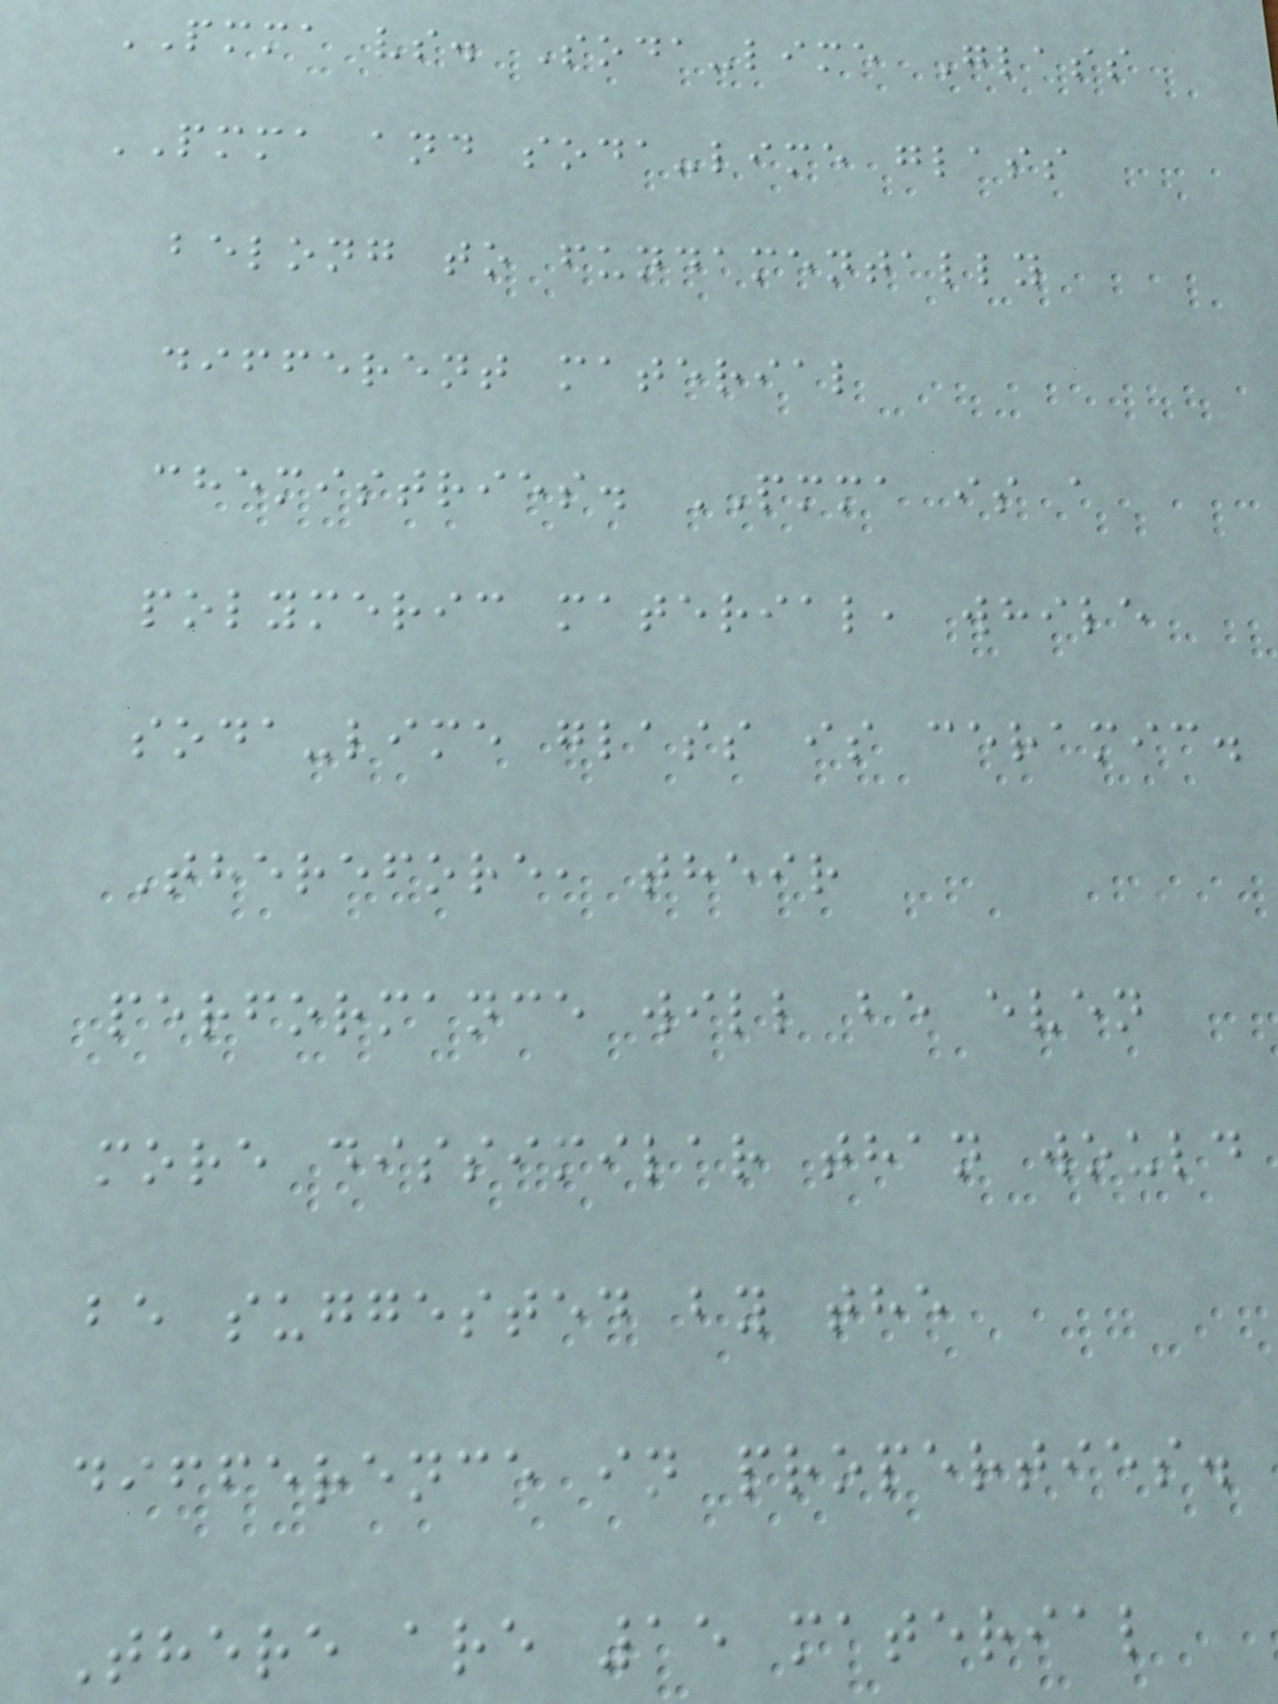PMMA vs. Soda-lime Glass
PMMA and soda-lime glass
belong to fundamentally
different material
chemistries. PMMA is a
polymeric material, while
soda-lime glass is ceramic.
Therefore, their
performance will be even
more dissimilar than would
be suggested by the
difference in properties.
There are 15 material
